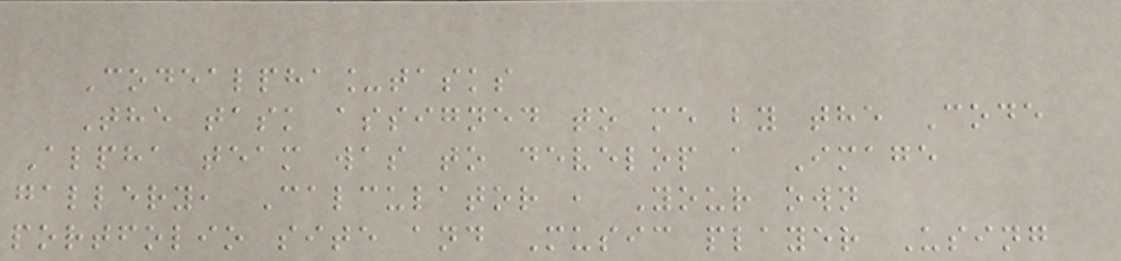Codealpha_tasks
The task assigned to me by the Code
Alpha team was to develop a Image
gallery, Calculator , Your own
portfolio site and Music player Using
